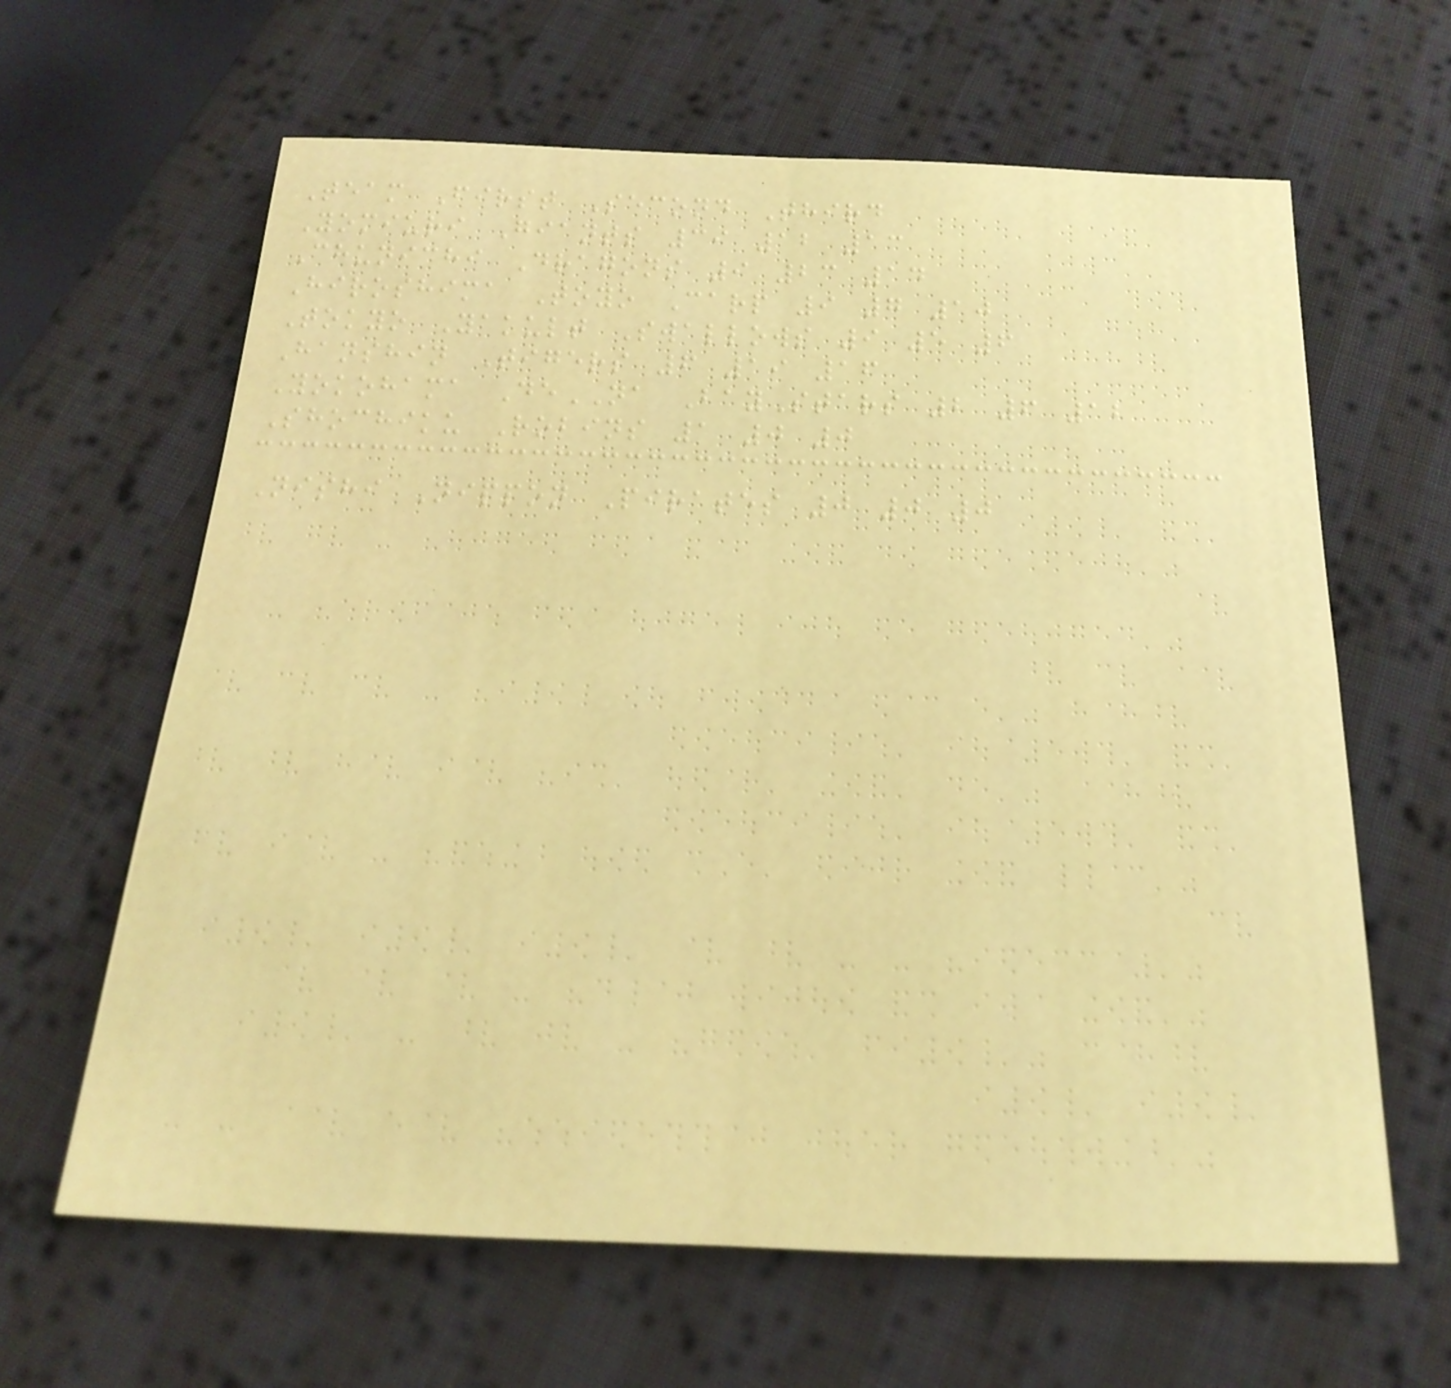Team First Second Third
Yomiuri Giants 39 12 13
Chunichi Dragons 9 23 14
Hiroshima Toyo Carp 9 7 10
Tokyo Yakult Swallows 9 5 6
Hanshin Tigers 6 19 16
Yokohama DeNA BayStars 2 6 12
Shochiku Robins 1 0 0
Nishi Nippon Pirates 0 0 0
